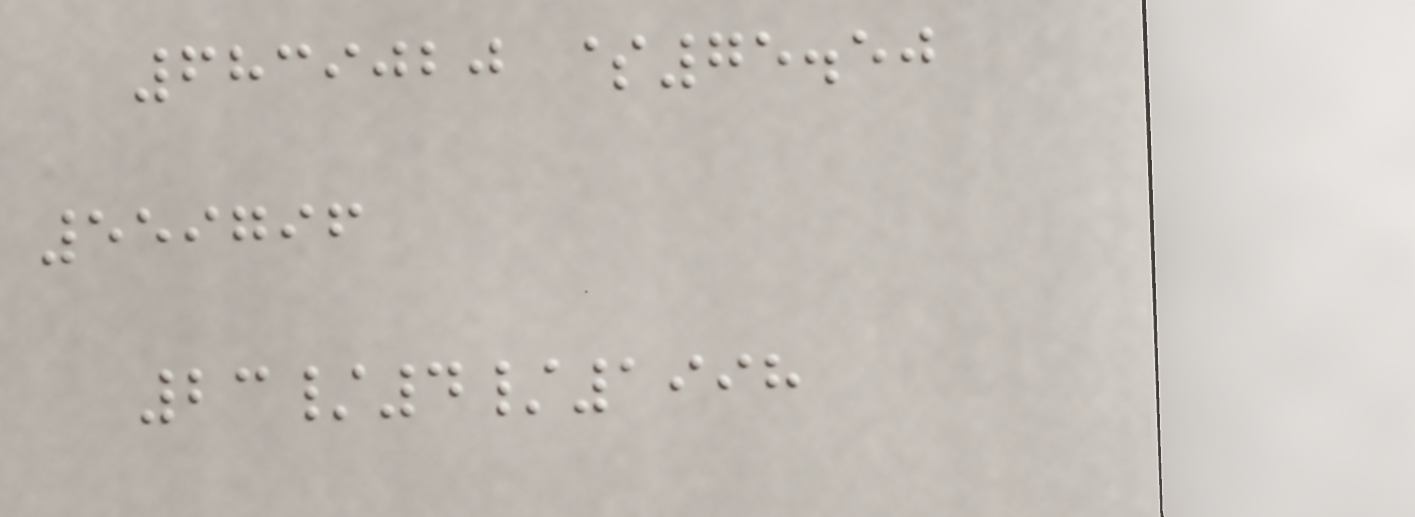6839020 $75.50
559796
23/4/1998
